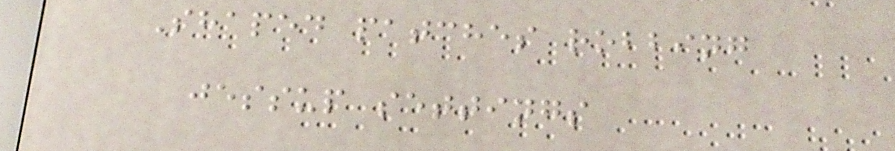Shaped patches robbing
jessup settings
